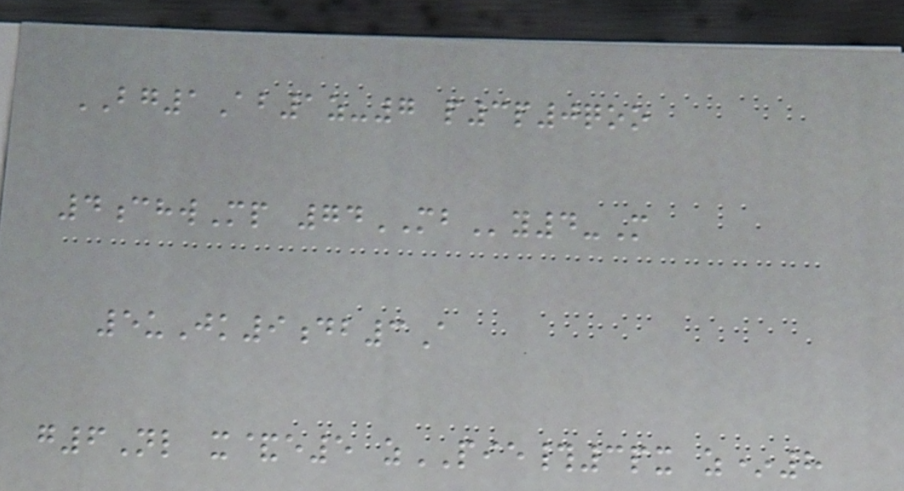BG1Ab1z-7 p3p0qoo
4chwMp 74MBy4-M
5uJk9db3A
g6Nl x&e5 zPIE#3px z*8
